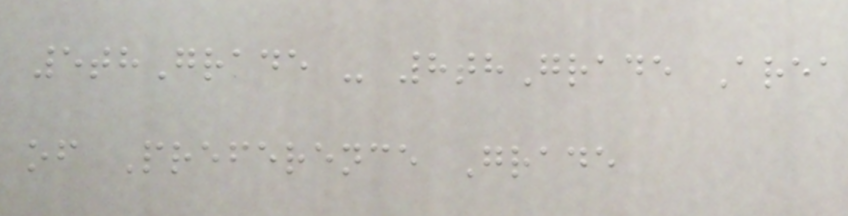5thGrade - 8thGrade Area
of Preference Grade
